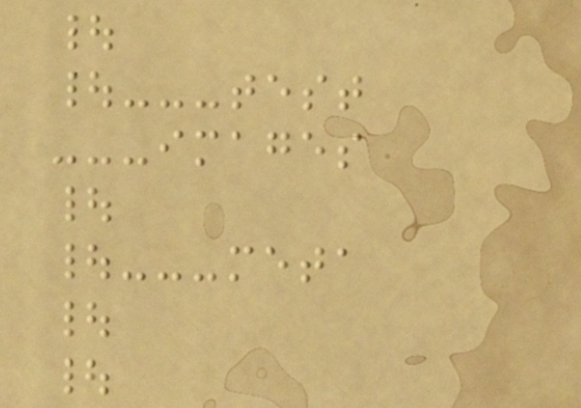|
|---test
---images
|
|---meta
|
|
